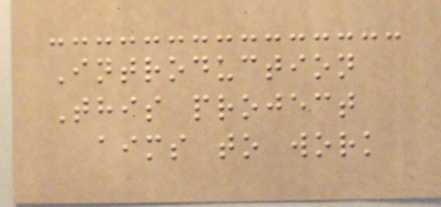Introduction
This project
aims to work
